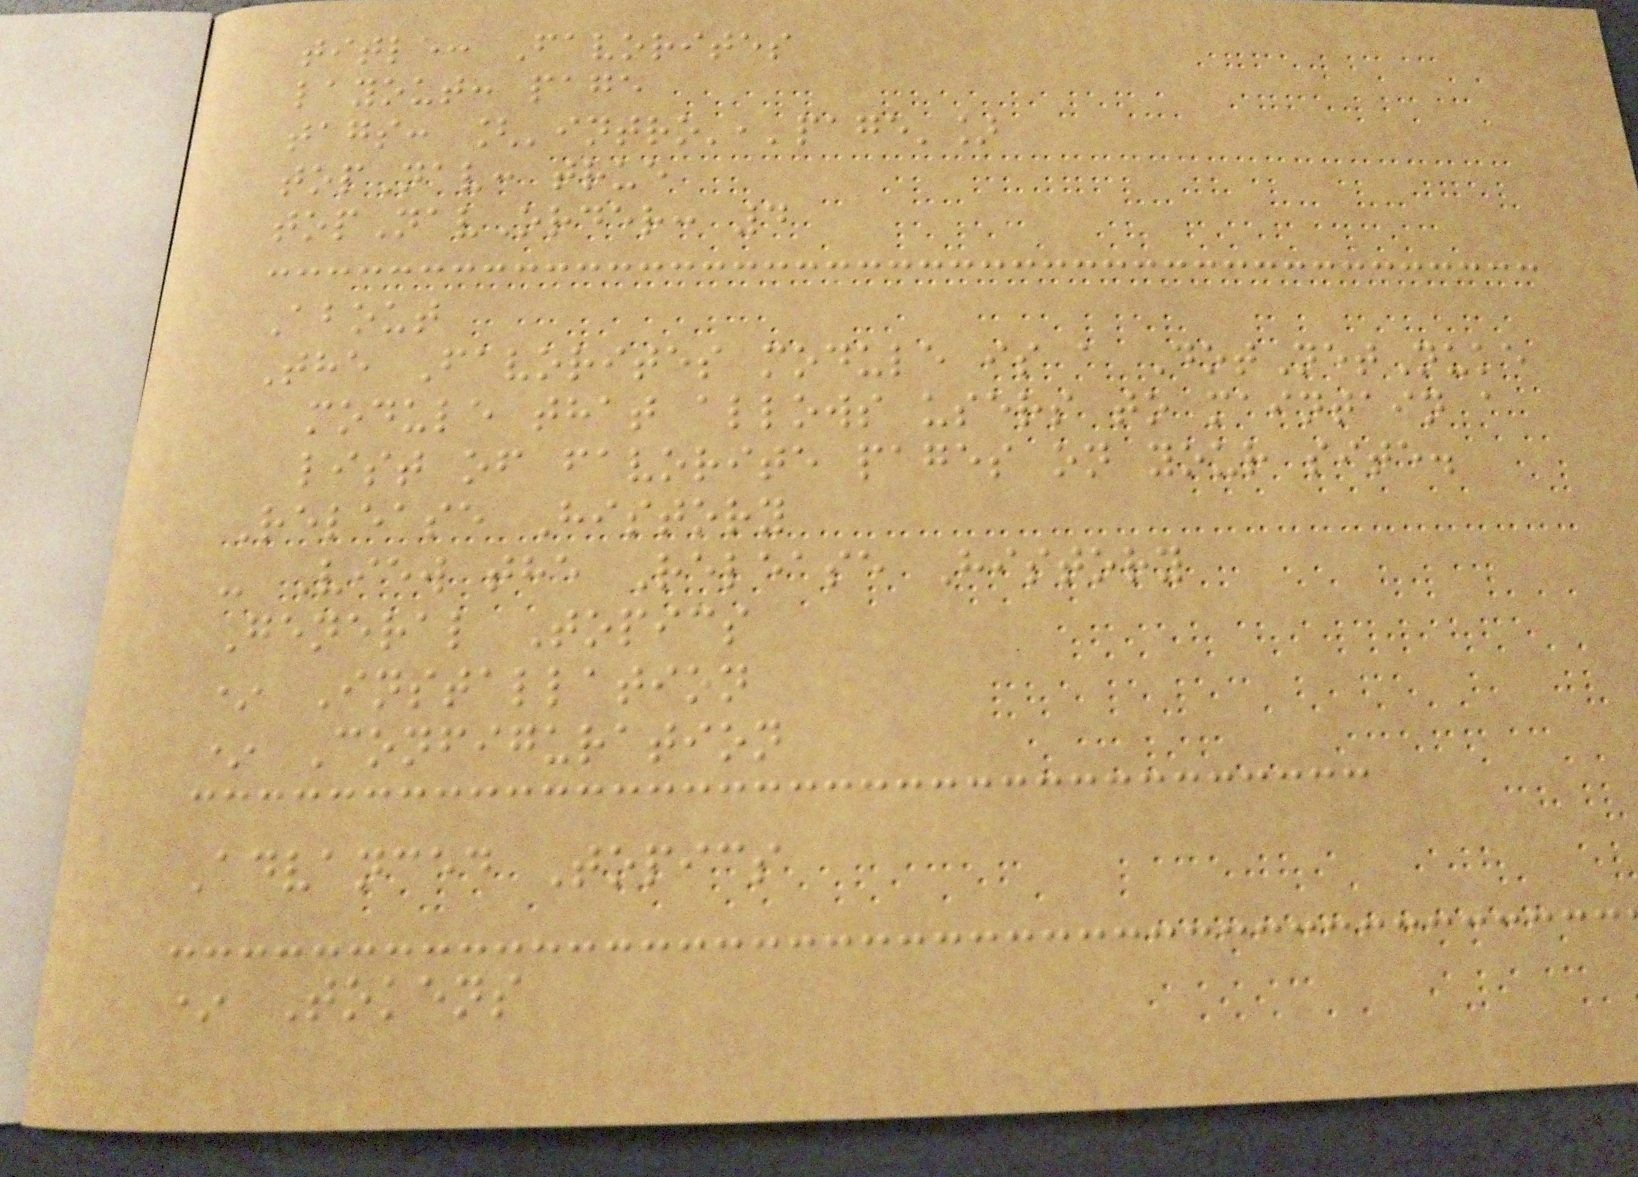title: Favorites
layout: page
tags: ['intro','page']
topNav: true
topNavOrder: 4
About
The Favorites module is a DotNetNuke
module that allows users to maintain a
list of favorite pages on your site.
Release History
- View the Release History
General Topics
* Installation
* Configuration
Advanced Topics
* Tokens
